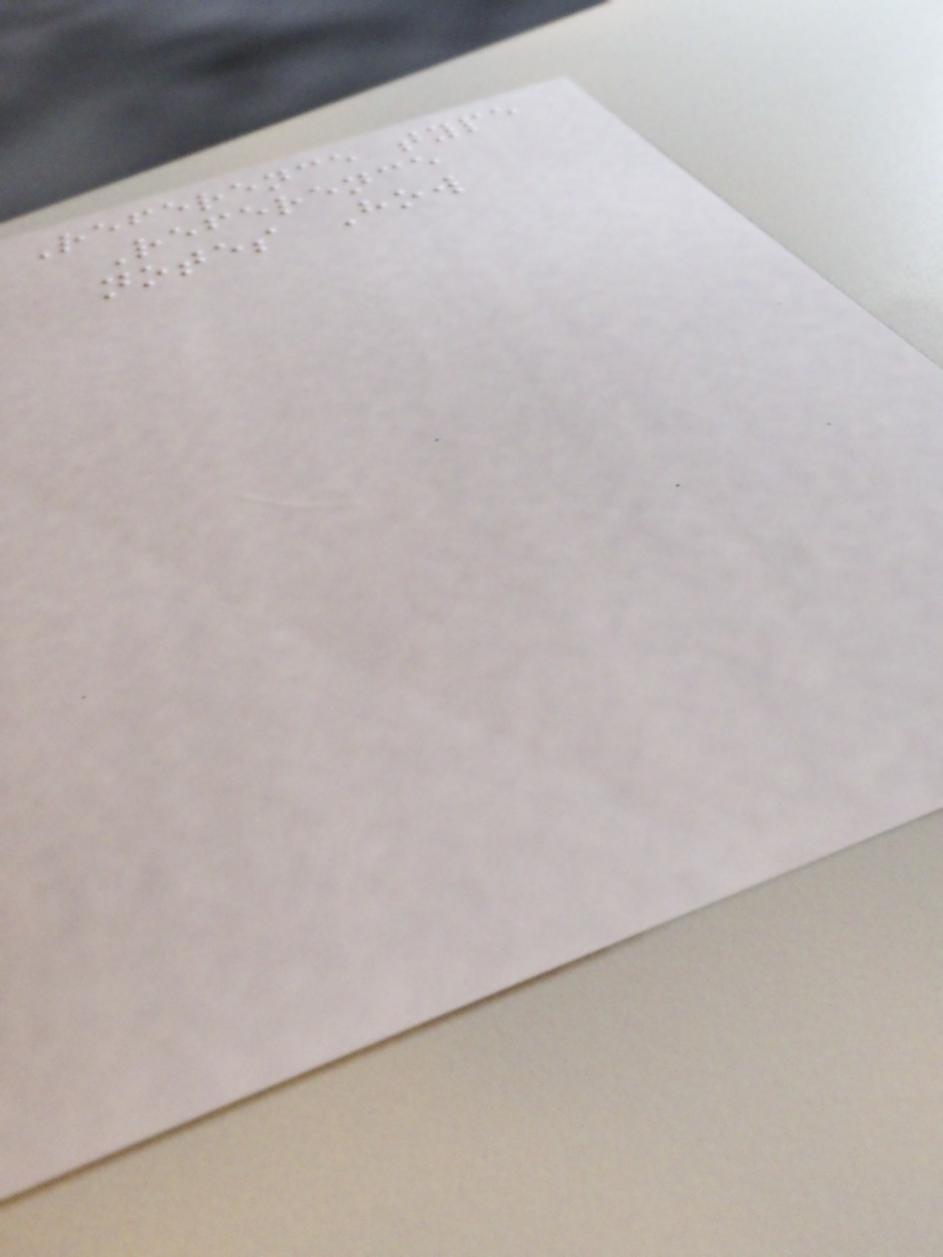Reference type
Reference
notes How
